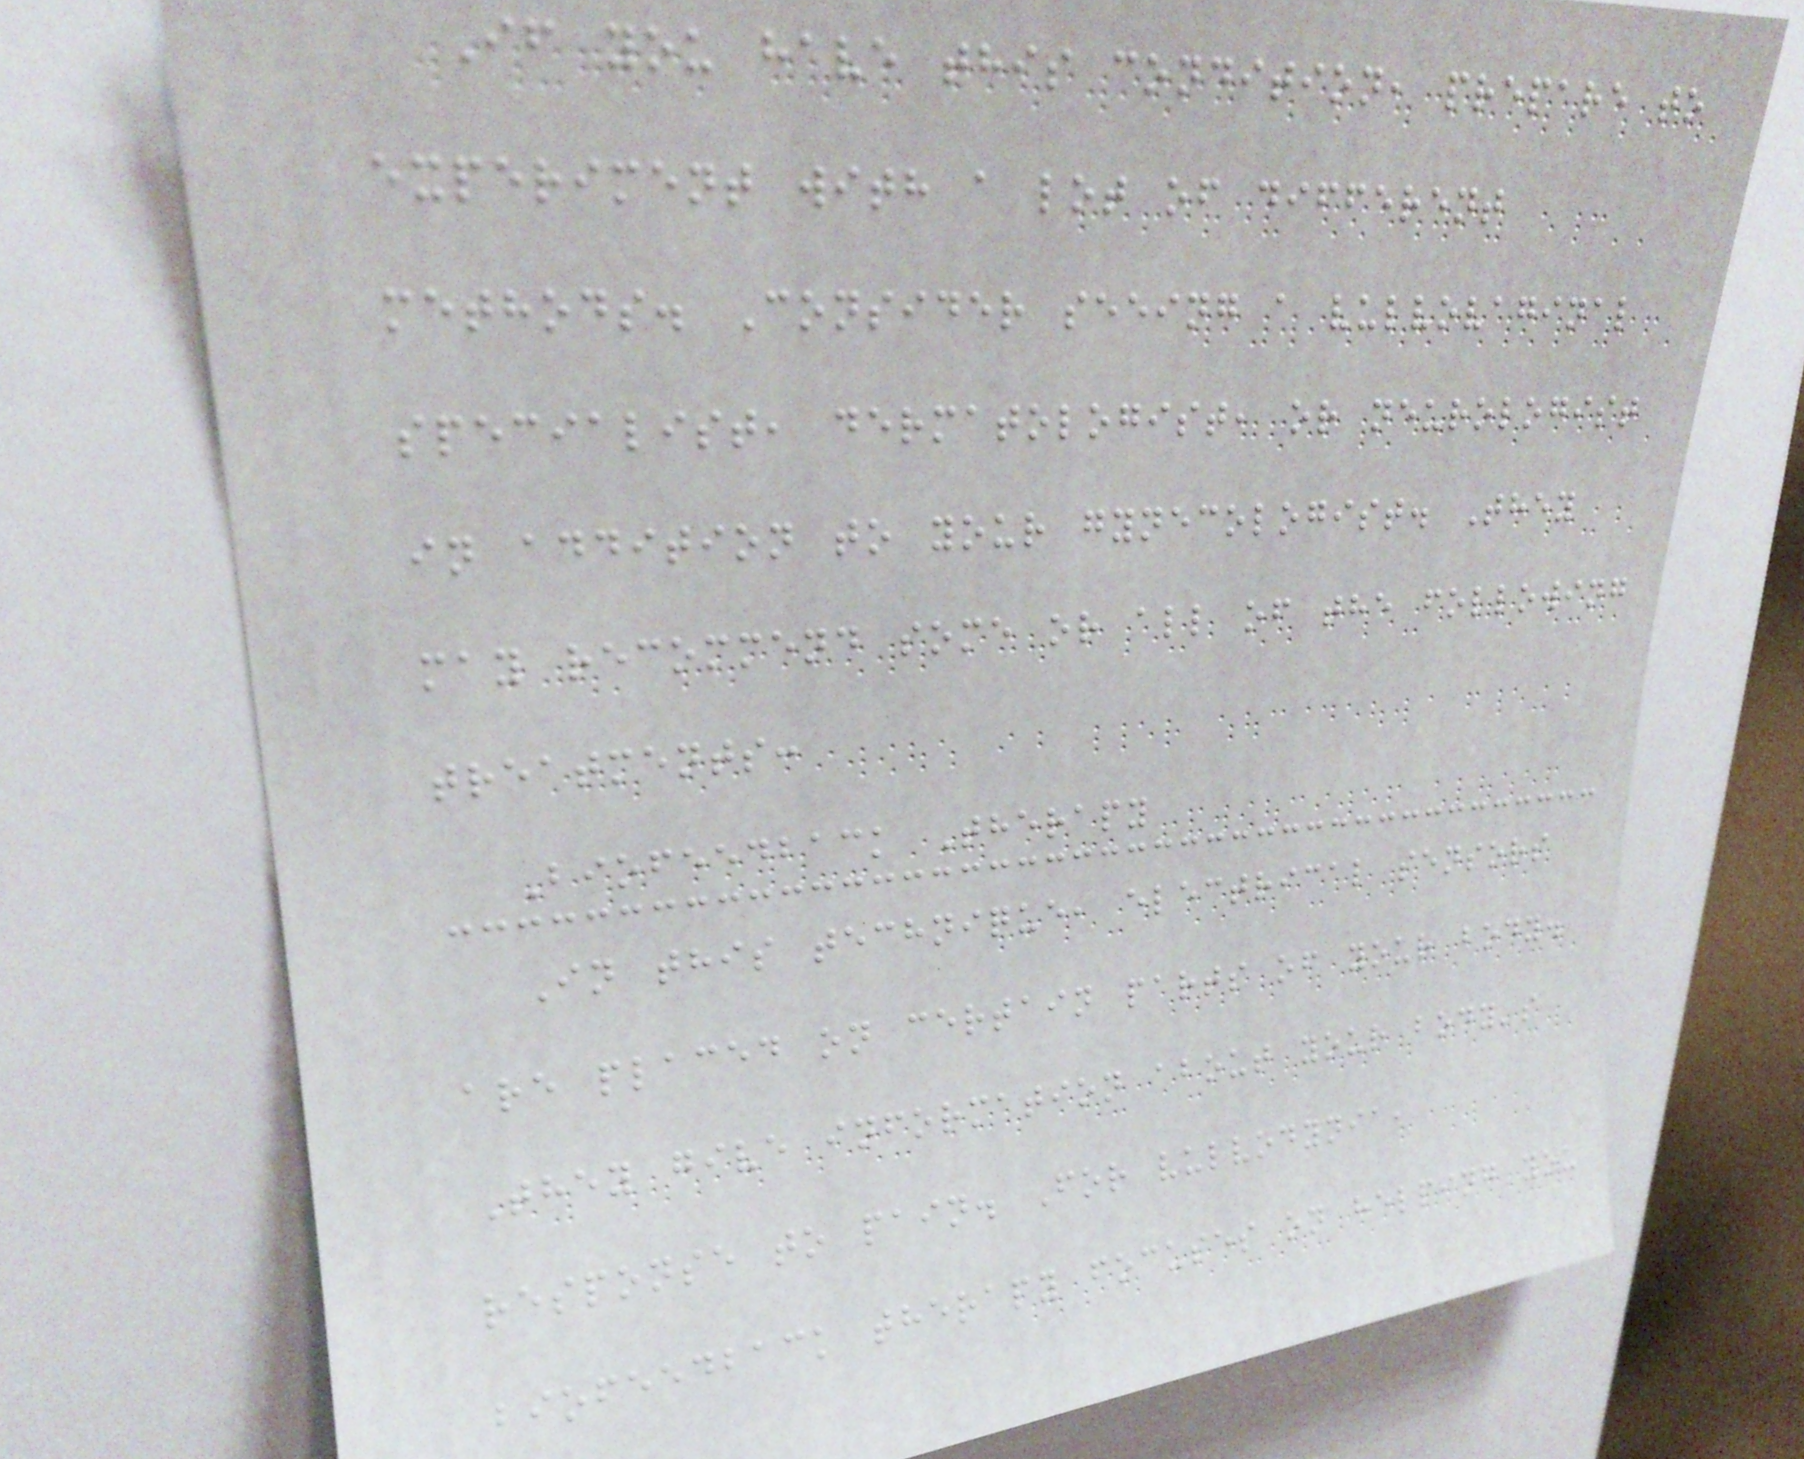If you have this condition, prepare to
experiment with a lot of different
methods. Consider seeing a vulvovaginal
specialist, dermatologist, or neurologist
in addition to your gynecologist. They
may recommend some or all of the following
treatments:
Biofeedback Therapy
In this technique, electrical sensors
are placed on certain parts of your body.
They give information about your body's
response to pain. For vulvodynia,
biofeedback therapy focuses on helping you
